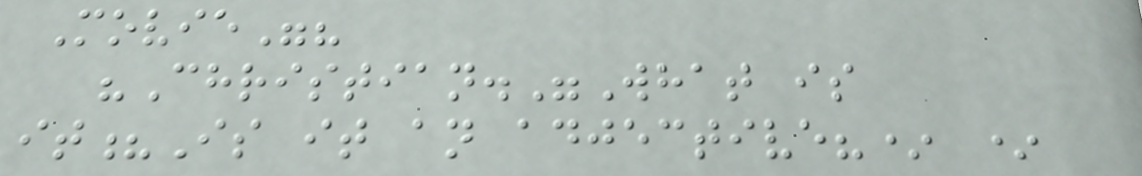Movie"?
"Christian."What is
it?Is it an adjective?* *
